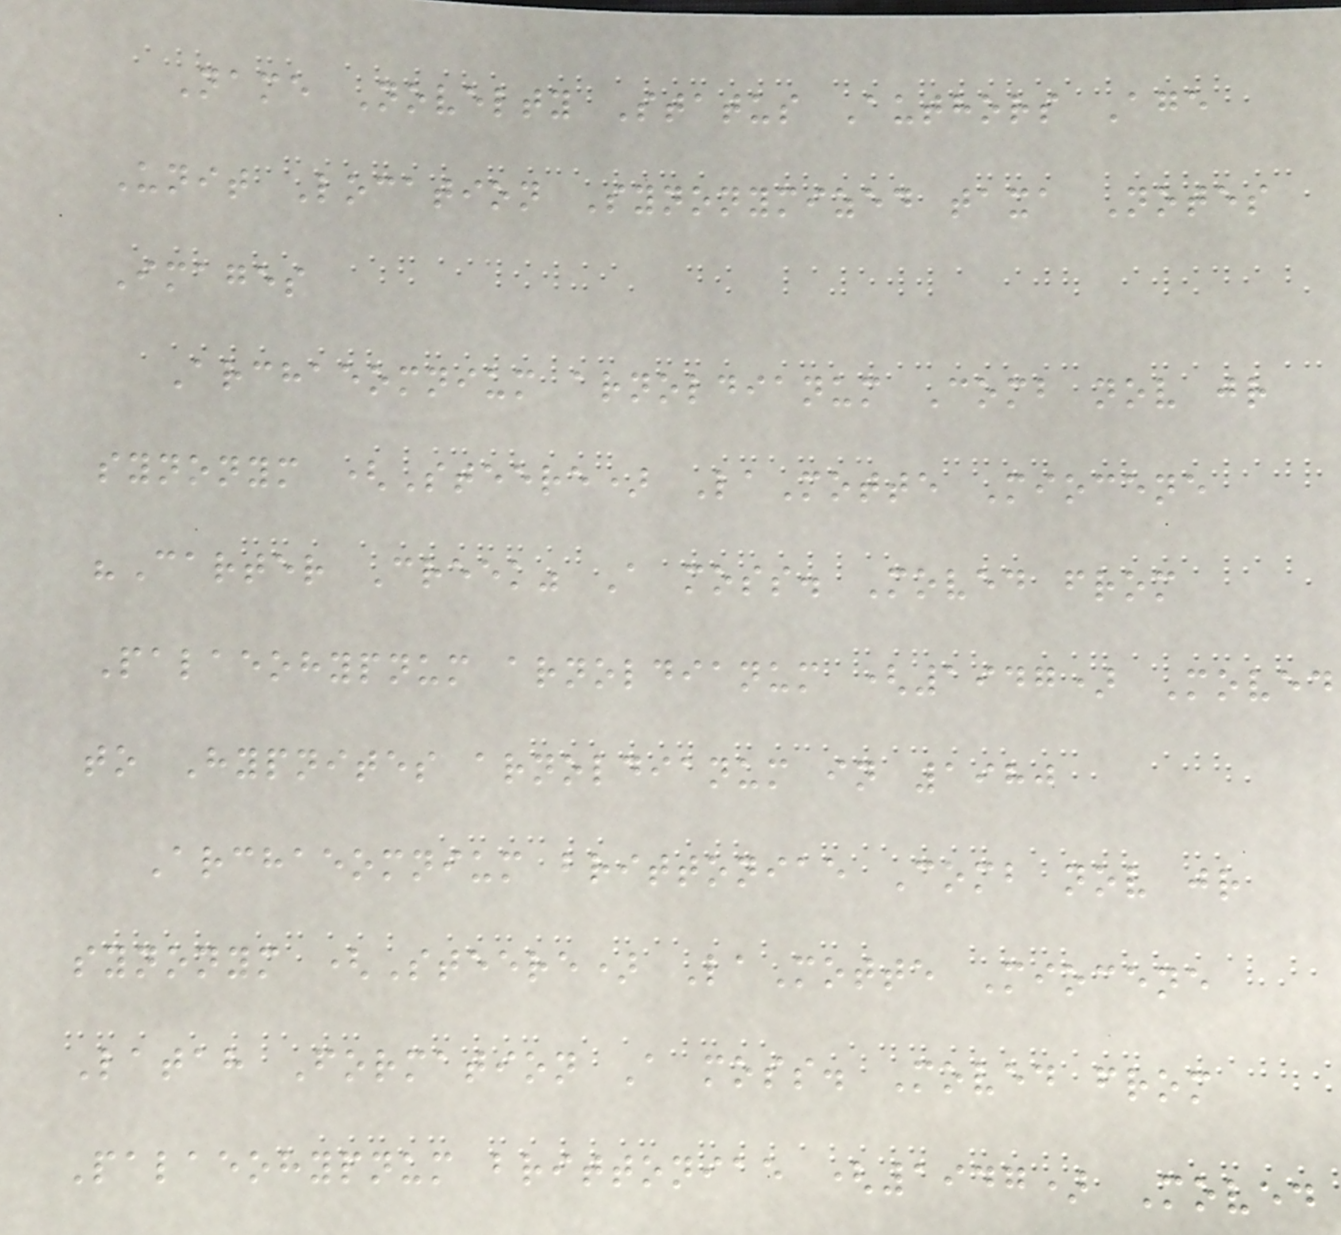Name Novelty Status Authors Age
Unit Location Synonymized taxa Notes
Images
Archaeomnium arnoldianum Comb nov jr
synonym (Steere) LaMotte Miocene
"Carter Creek" A moss. Moved from
Palaeohypnum arnoldianum (1947) Moved
to Hypnites arnoldianum in 1980
Archaeomnium brittoniae Comb nov jr
synonym (Steere) LaMotte Miocene
Latah Formation A moss. Moved from
Palaeohypnum brittoniae (1947) Moved
